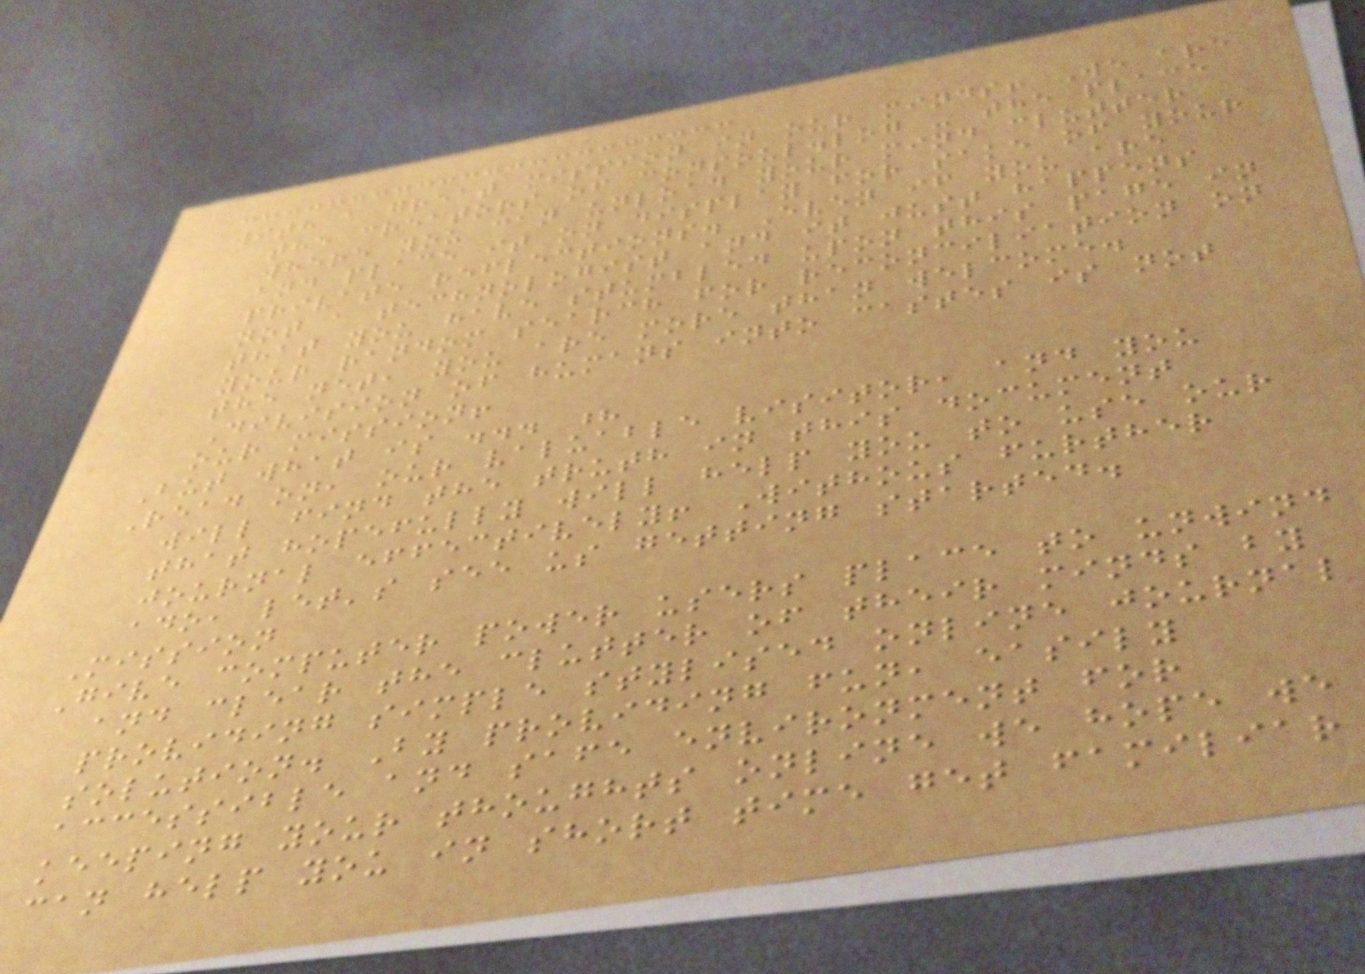with a great mission in our minds! We are
the creators of consoul.log - the place
where you can unload your mind clutter
and place it on display for sake of your
private reflections. Even if you are
not a technologist and it just happens
that you have stumbled upon this page in
your random search for reconciliation on
the net, you are more than welcome.
Division of humans into castes is not
our mission!
But what is ... ?
Read on, our valuable visitor, and you
will find the truth in this document
that hopefully will help you to use our
journal effectively! Withous further
ado, let's see us getting started.
Mission
Give computer power users place to unwind
and clear the clutter of their minds by
providing simple stylised online journal
solution. By providing fun, easily
accessible and safe environment for
keeping your thoughts online we hope we
can help you in short time get familiar
